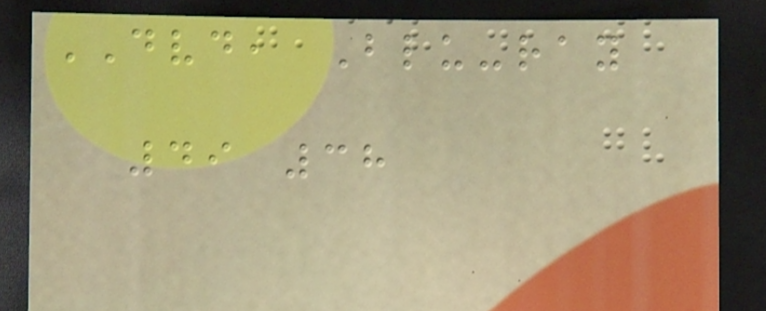DVD, Blu-ray
49 38
